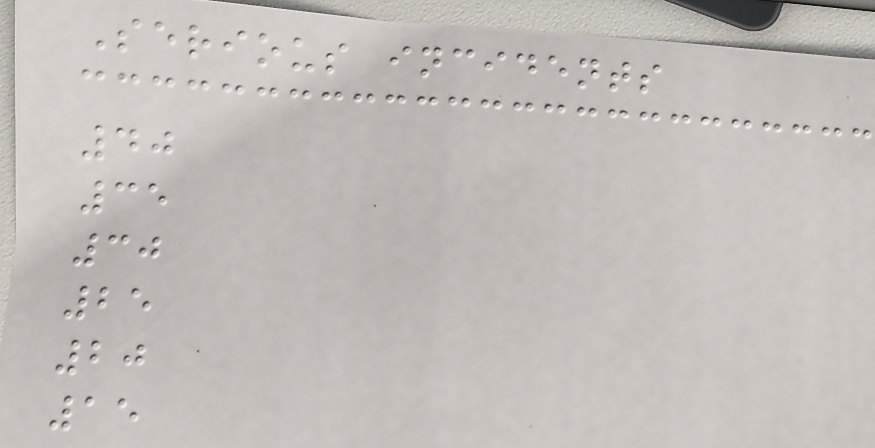Serious incidents
40
35
30
25
20
15
